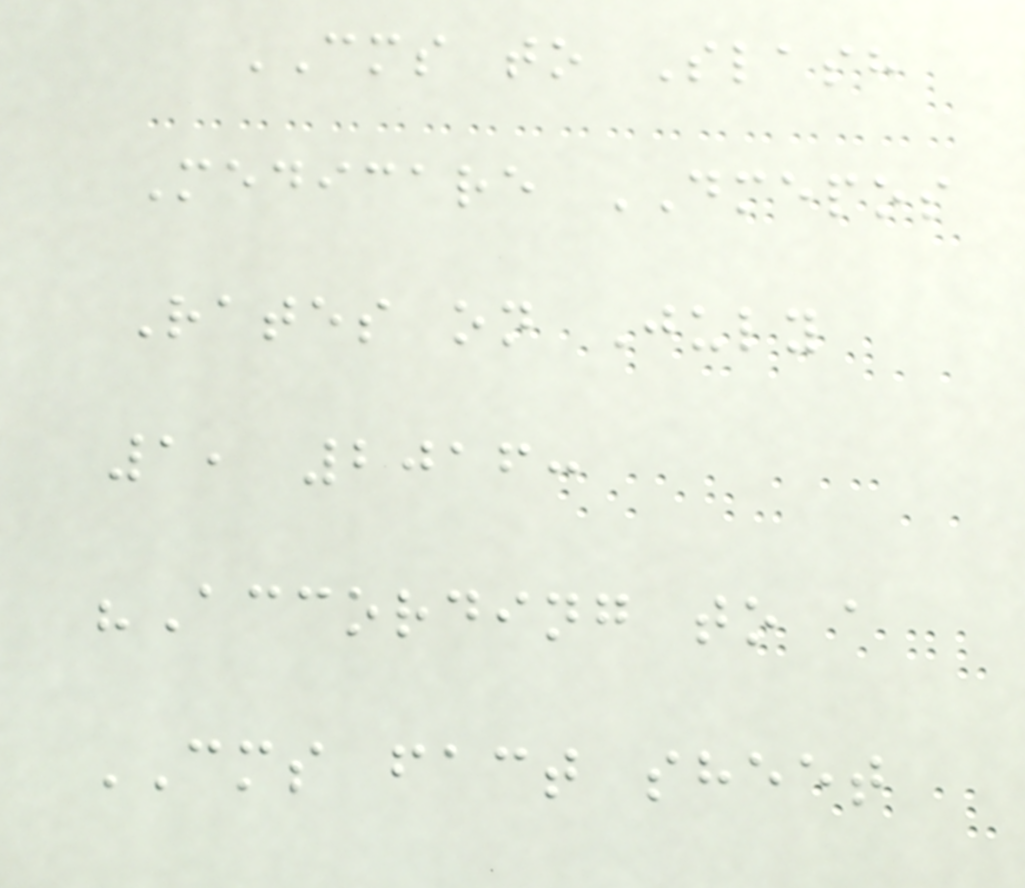CMS to Slash
Medicare DMEPOS
Rates on July
1, 2016:
"According to a
CMS fact sheet
